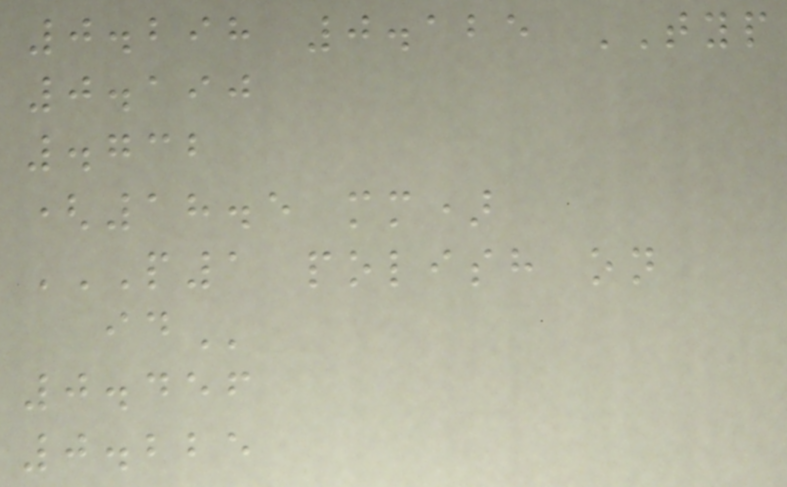0.298 0.125 TYP
0.190
.732
(18.5 mm)
P1 POLISH ON
ID
0.456
0.225
